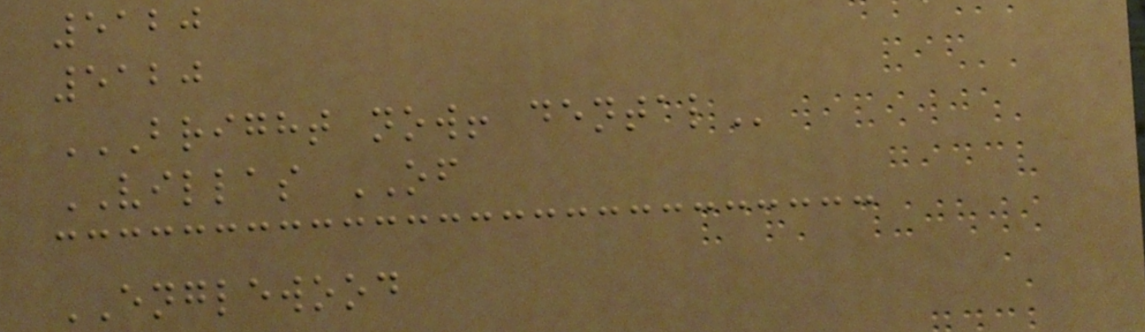5120
5120
BRIGHT NOW! DENTAL
VILLAS OF
ENGLEWOOD
